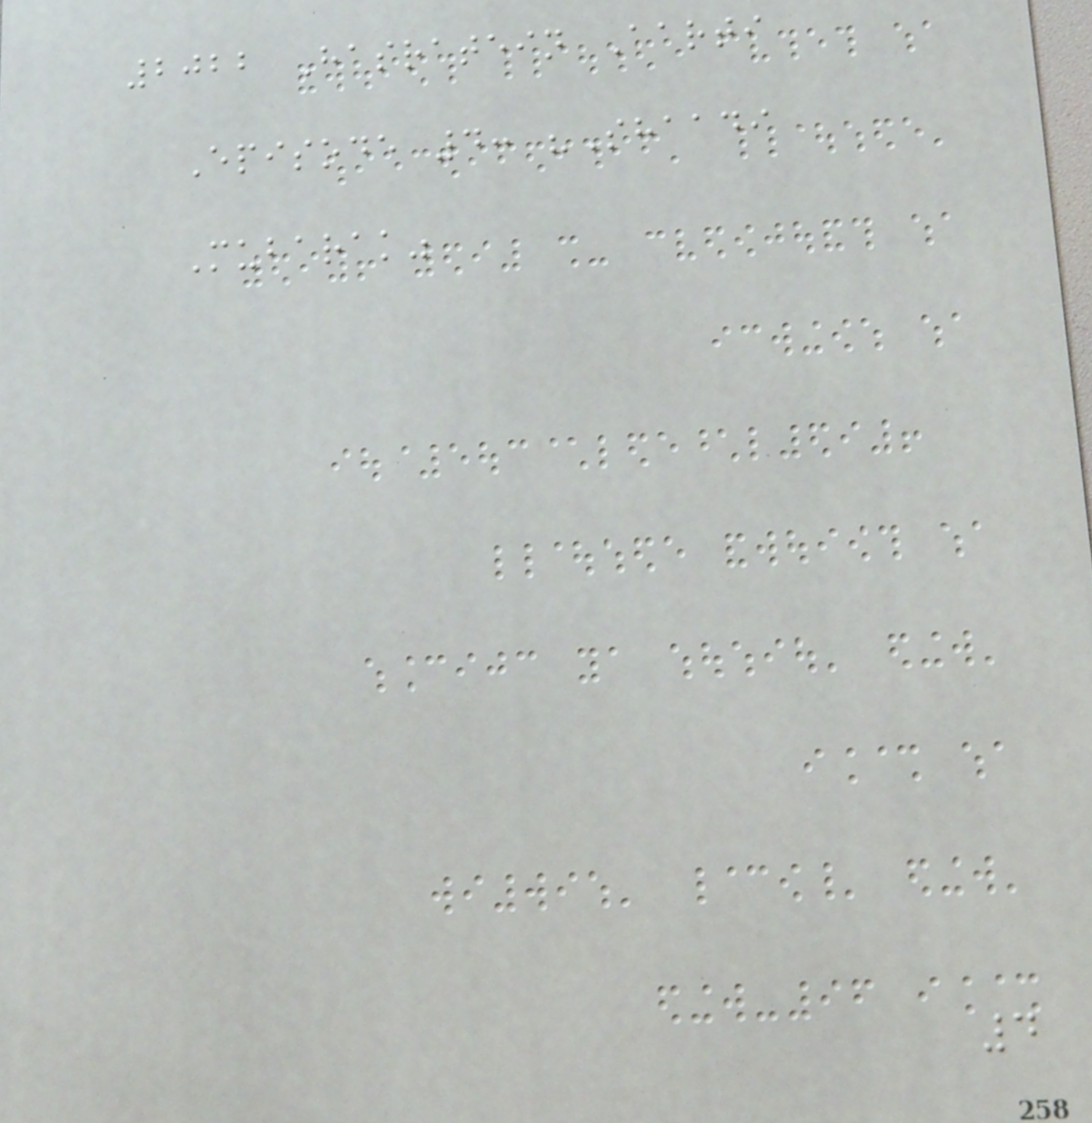2022 Hasratein Aarti
Episode 4: "Shaadi
Mubarak"
4
